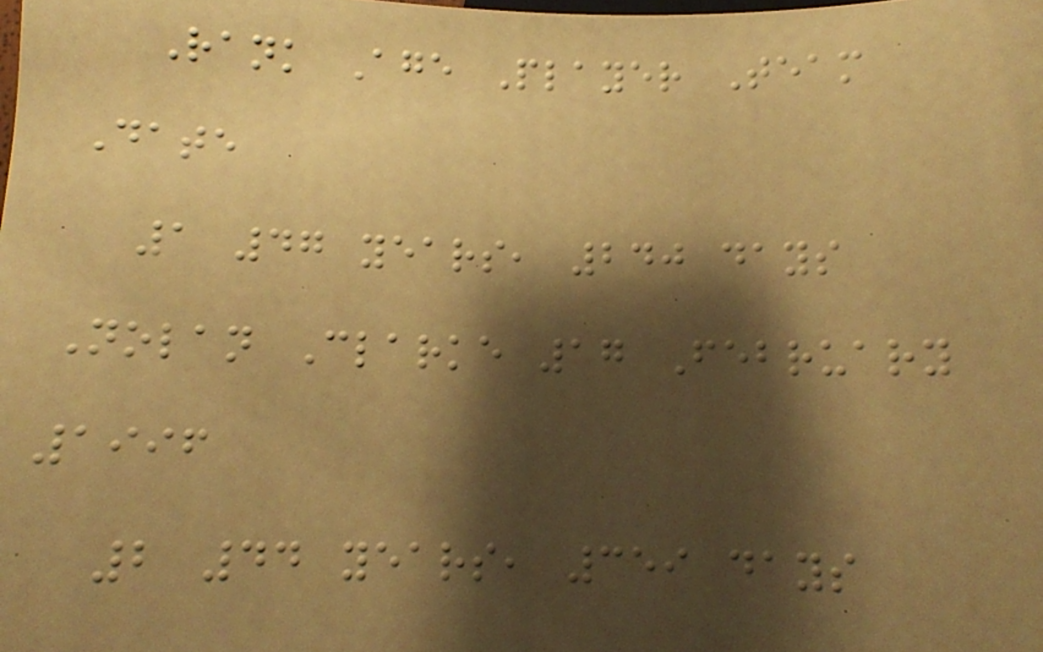Rank Age Player Team
Date
1 47 years, 240 days
Nolan Clarke 17 February
1996
2 44 years, 359 days
